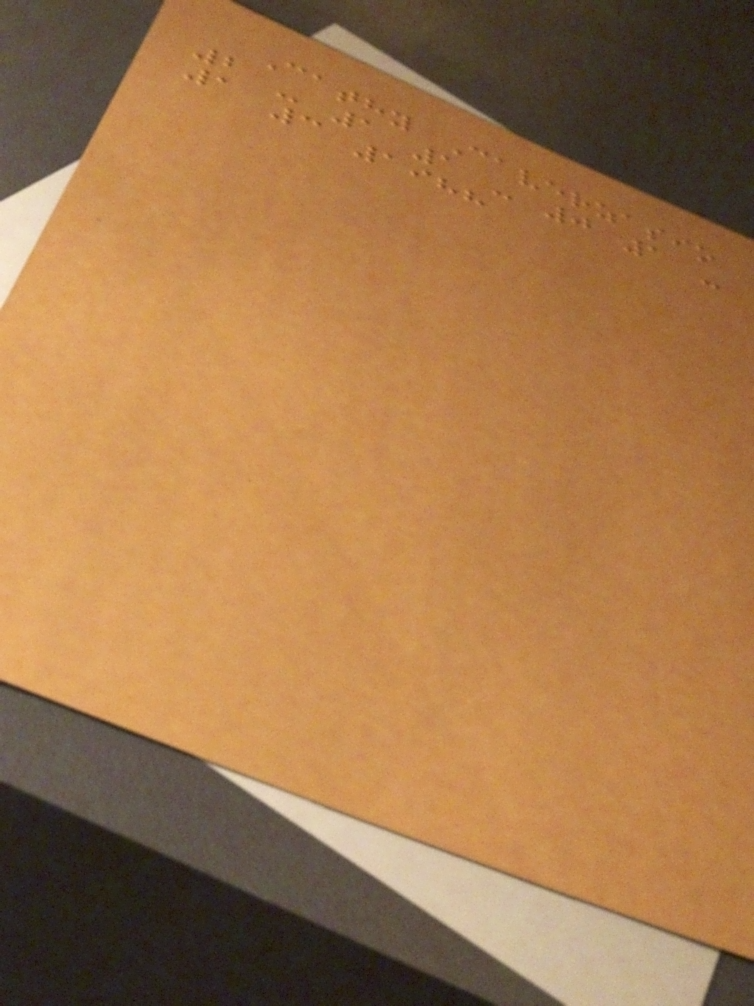Cathy Caverzasio
2 - 1 1 - 0 1 -
1 3 1988
